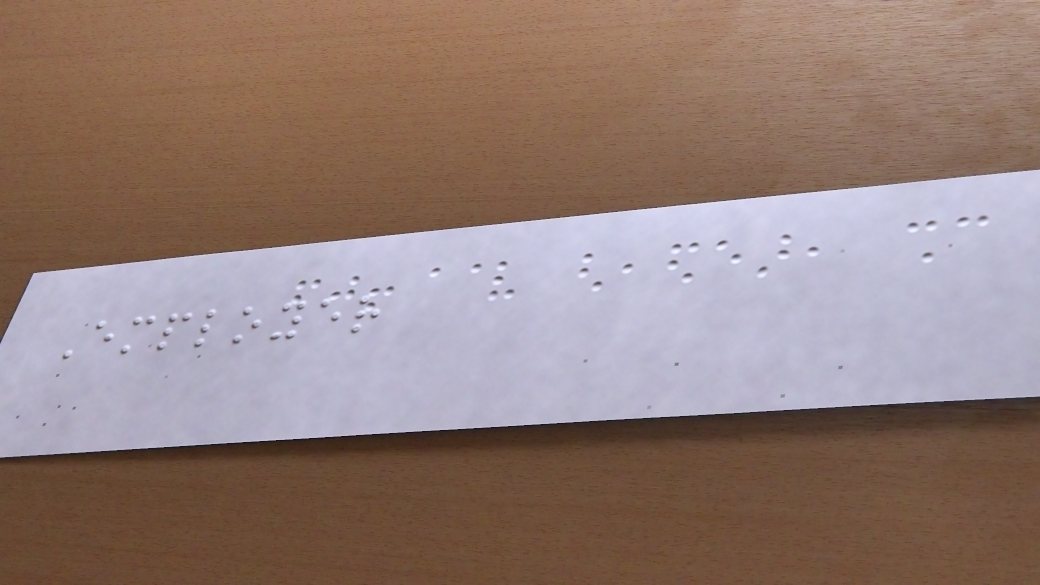Employer
